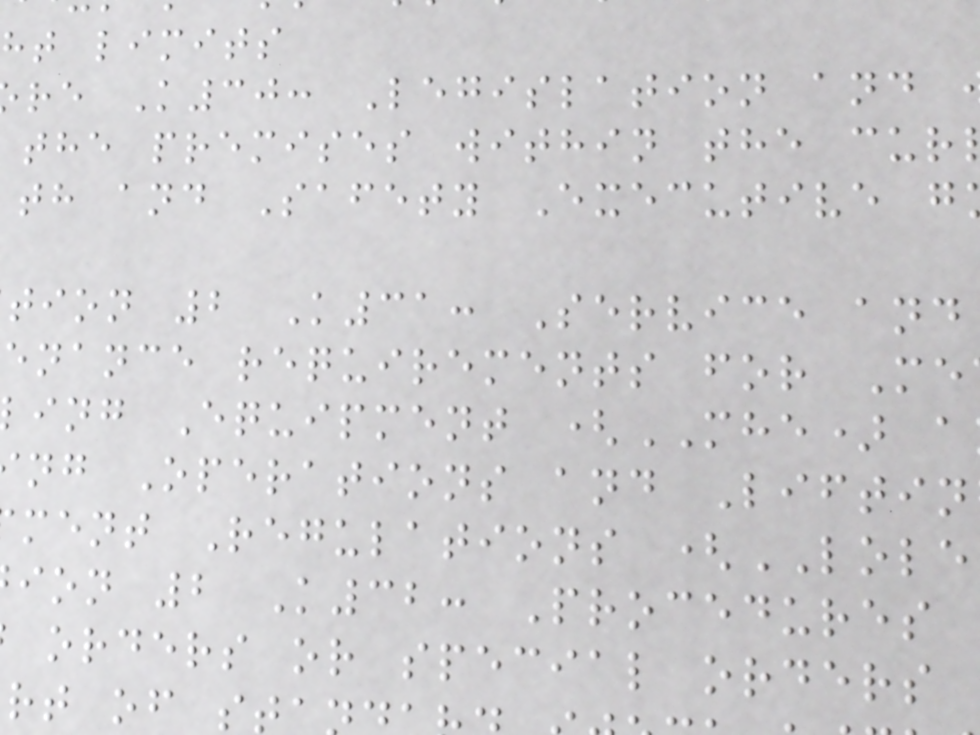ht limits
re K30: Legislation and
the premises within the cur
th and Safety Executive g
tion 2 K31: Service and
enance requirements for Me
ing Equipment (MHE) a
ng Operations and Liftin
ment Regulations (LOLE
ion 2 K32: Procedures
orders or special orders
